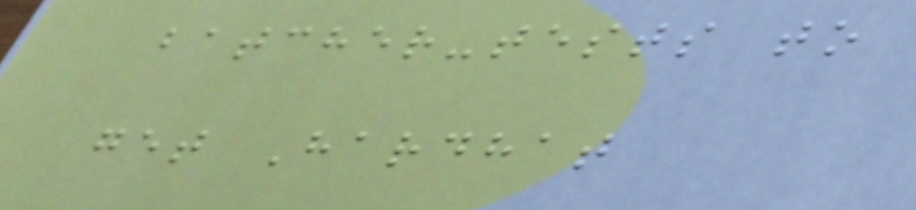batcher-tests to
get Hardhat
